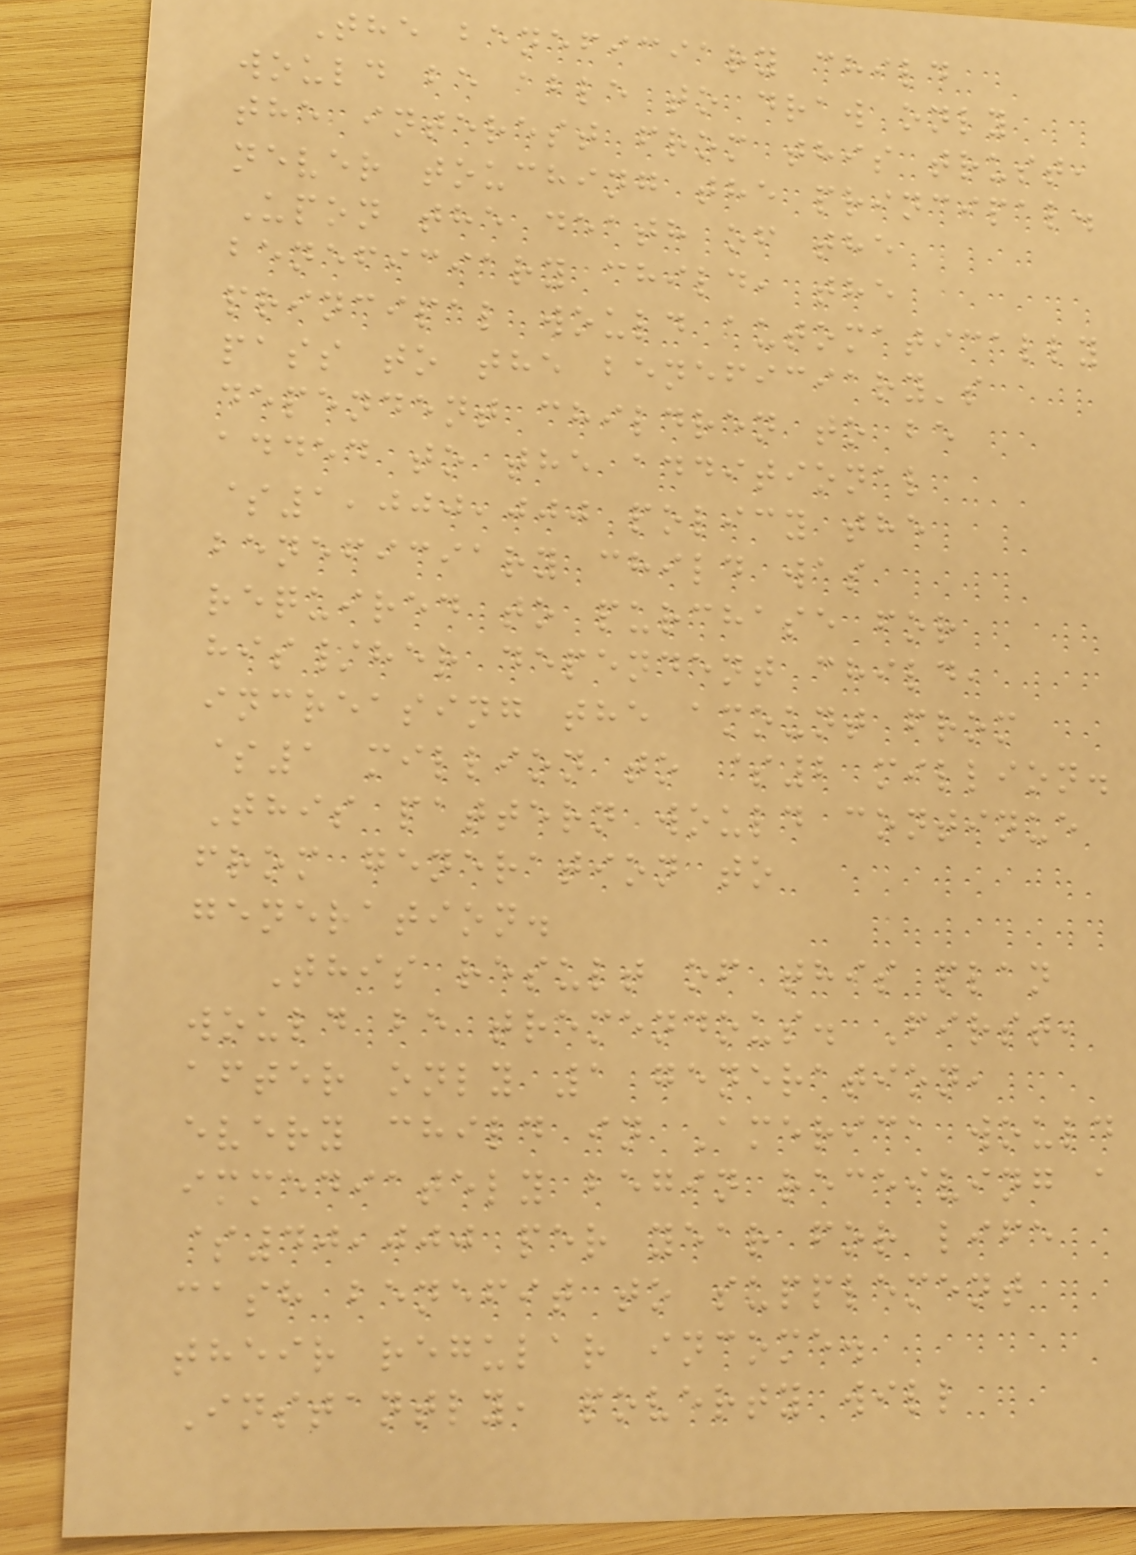The beneficiary child
would be able to draw only
the interest from this trust,
never touching the principal.
Upon the death of the
beneficiary child, the
principal would automatically
pass to the beneficiary's
dependent children to be
added to the additional
$1,000,000 policy the
beneficiary child was
required to purchase for
his/her dependent child,
increasing the amount from
$1 million to $2 million.
This pattern would continue
from generation to
generation.
This result of this plan
would be tremendous. First,
after only 1 generation,
every child in America would
immediately begin receiving a
$40,000 per year for life
cash benefit to supplement
their regular income.
Instantly, poverty will
